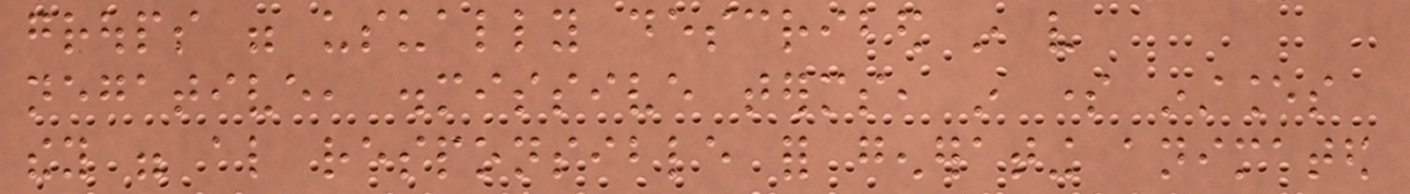groups were usually described in very
negative, dismissive terms, in some instances
they were also responsible for generating animated
